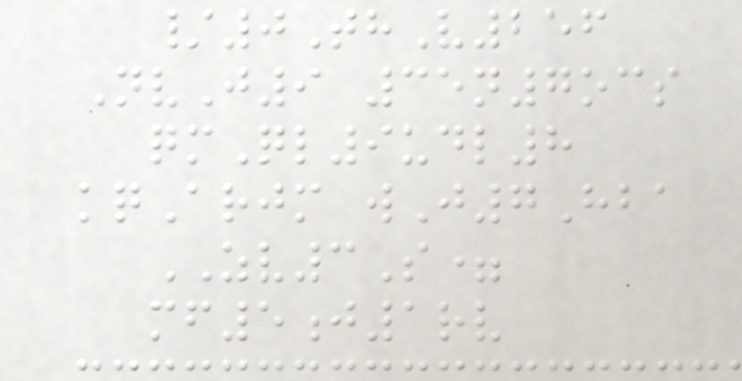/0ThV256
NvJ9 35n7ocs
qmQl9udl8
kqArjm wJ7Hba
ZV3S=
mf5j1rv
